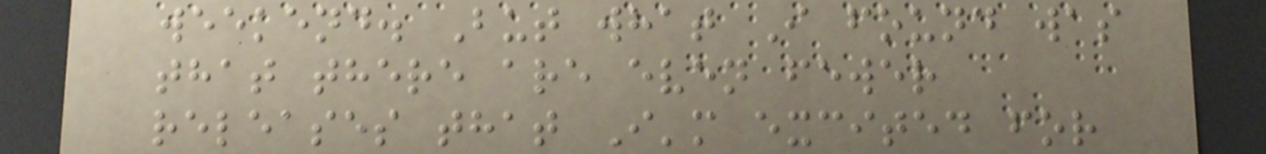weekend. But what I found was
that there are even fewer
releases that I'm excited for
